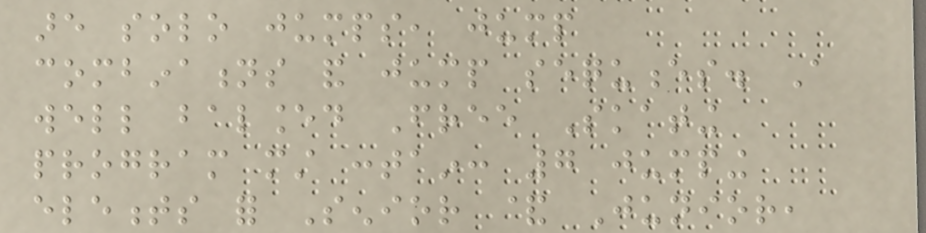are solo jumps, jump
combinations and jump sequences. A
well balanced Free Skating
program must contain: 7 jumping
elements for Senior & Junior,
